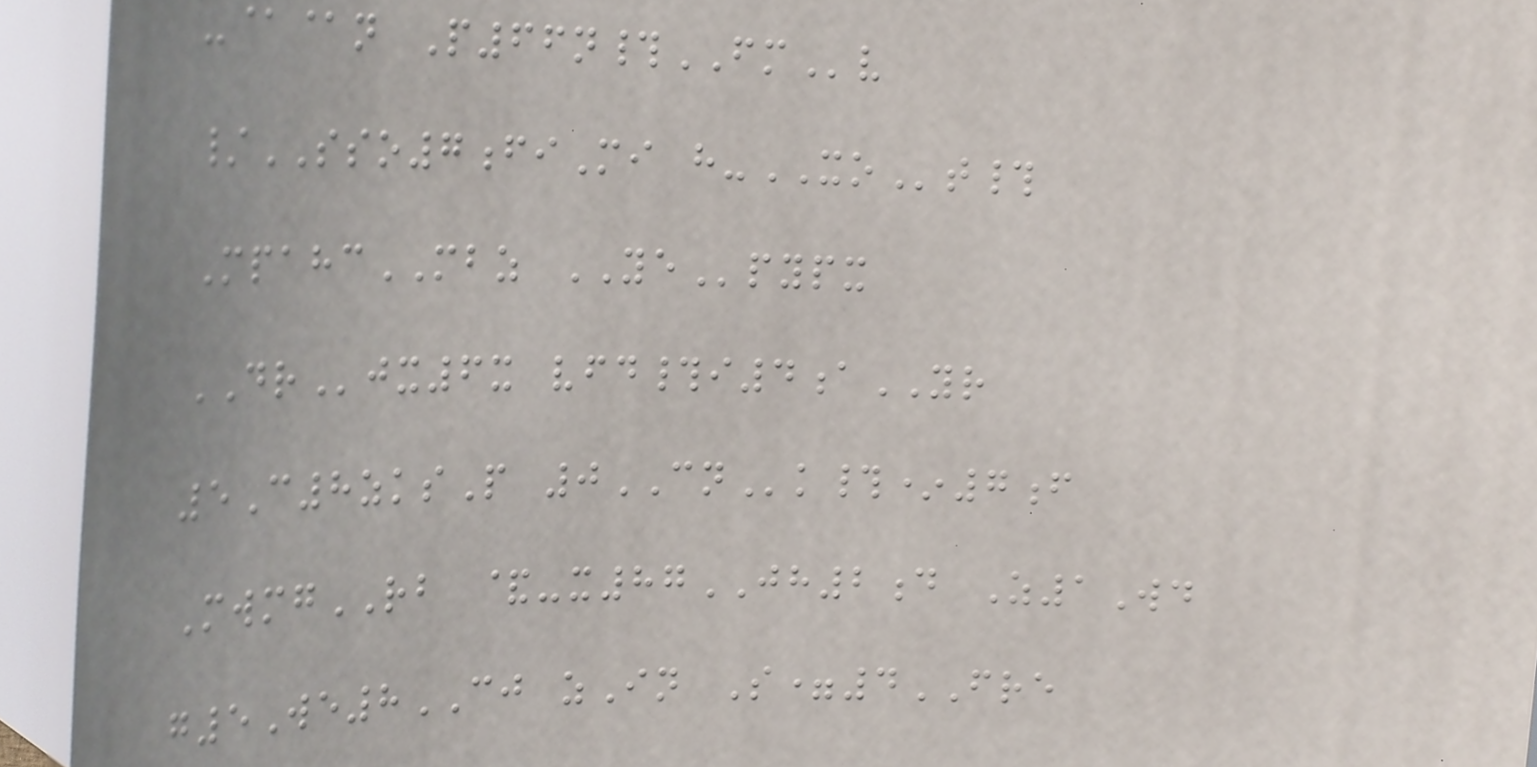-@@n P66n#FMv
/SSO7fiMi h-XOt#
MpahcMBZ YEpypx
DRjx6x vfd#i4aYR
5C8zksP 0CNk#*7f
MwmgRB &-x87JH2d Z1Wd
g5We8CJ zIn S=4FRE
